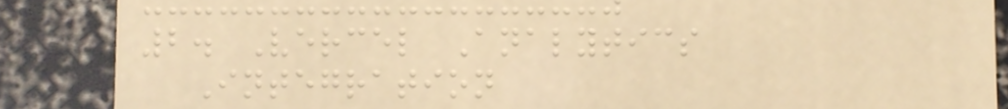2. Vercel Analytics
Integration
